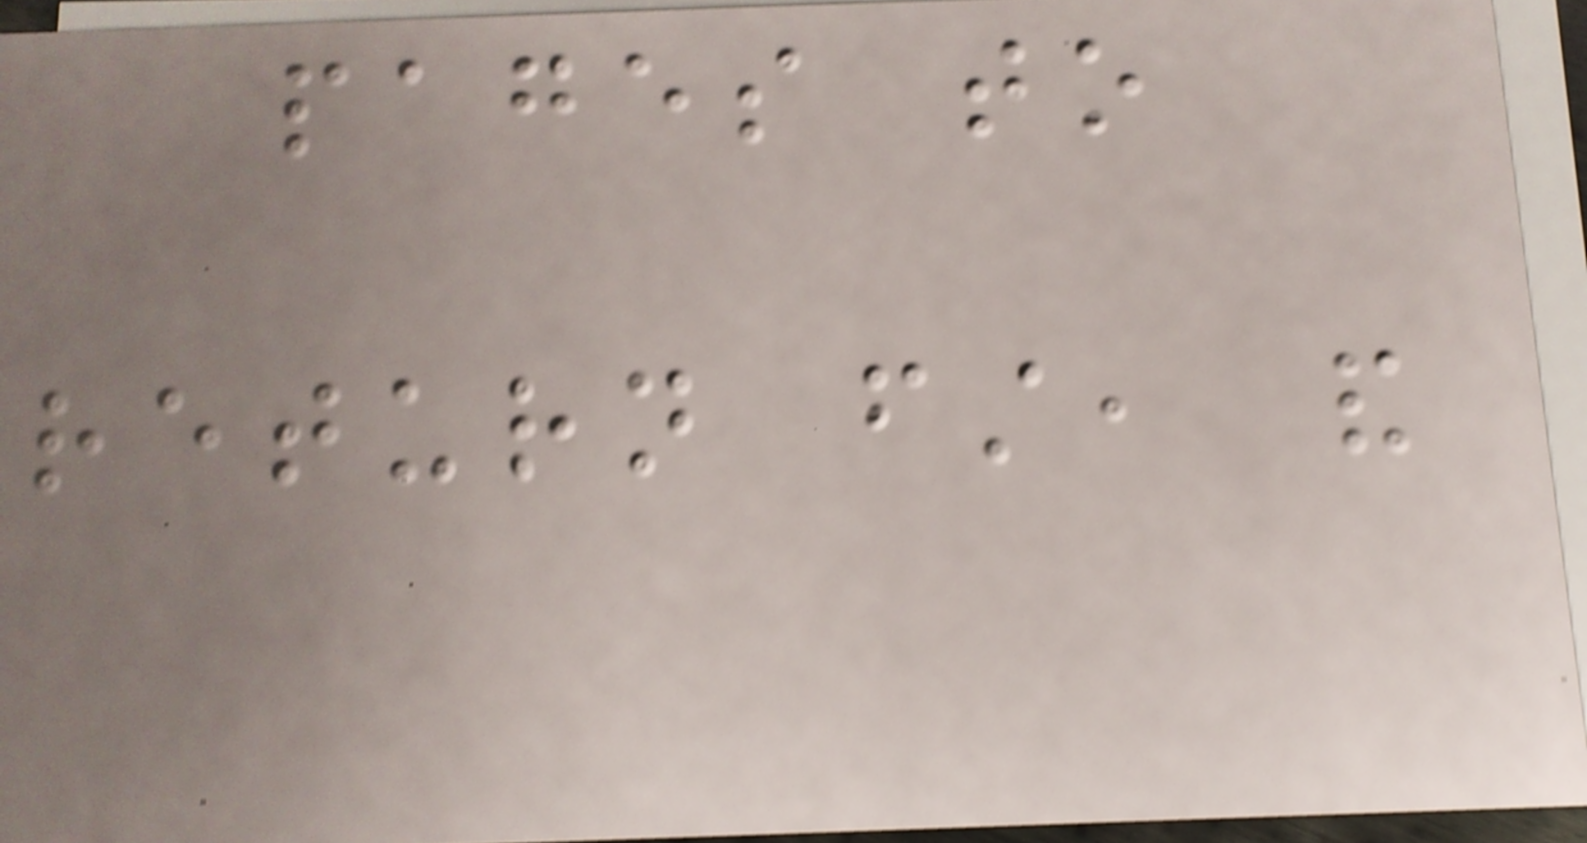pages to
return first, and
